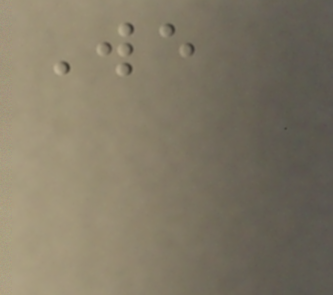We
